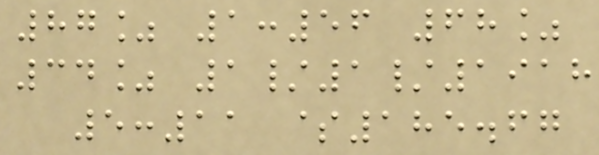87% 1:56 68%
34% 1/1/1918
5:11 $185.67
